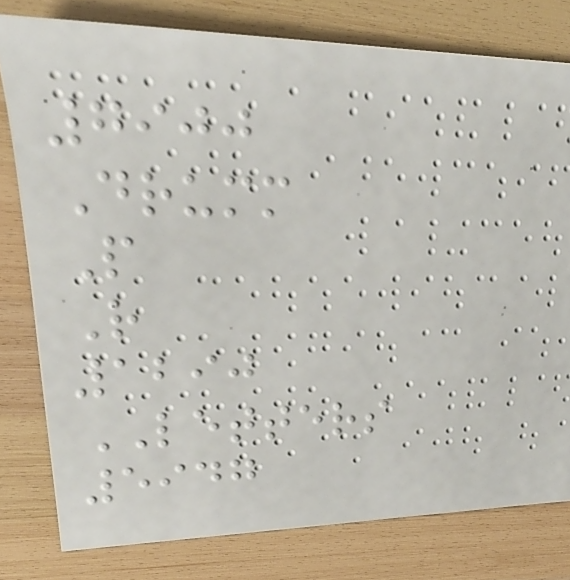7900
Drumm
P
R
1290
LETTERS
5947
